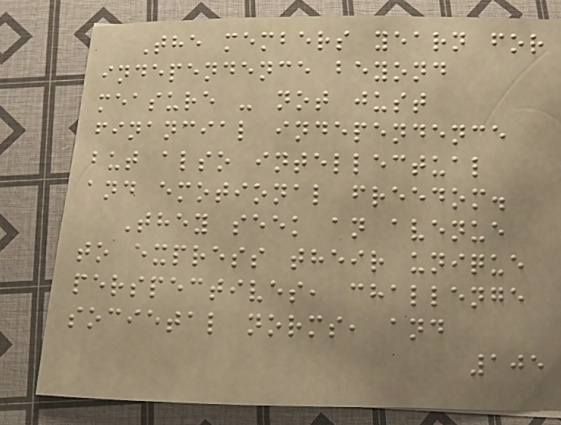The members yearn for
independence beyond
measure - not just
financial independence
but also intellectual
and emotional freedom.
They seek an avenue
to express their unique
perspectives, challenge
societal norms, and
105
